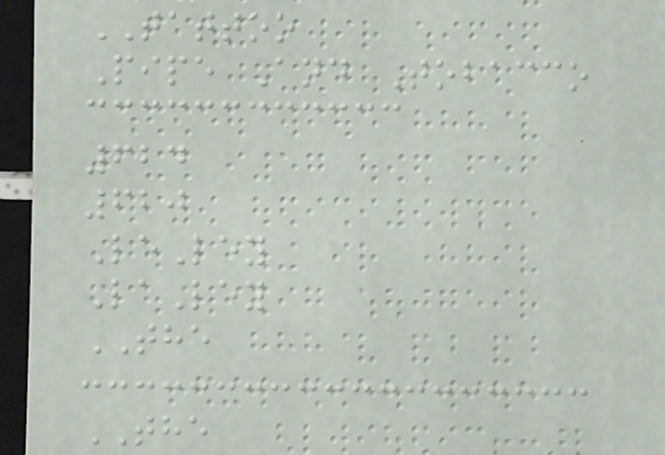TATTOO
Pipe And Tobacco
624
620
LeLey
LaLey
THE
THE
